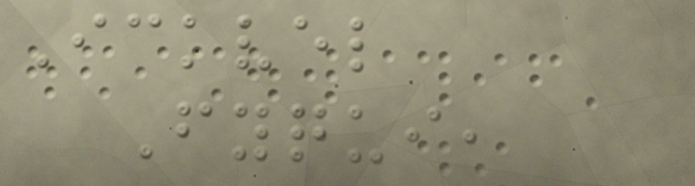Ickvel
Fyqui,
